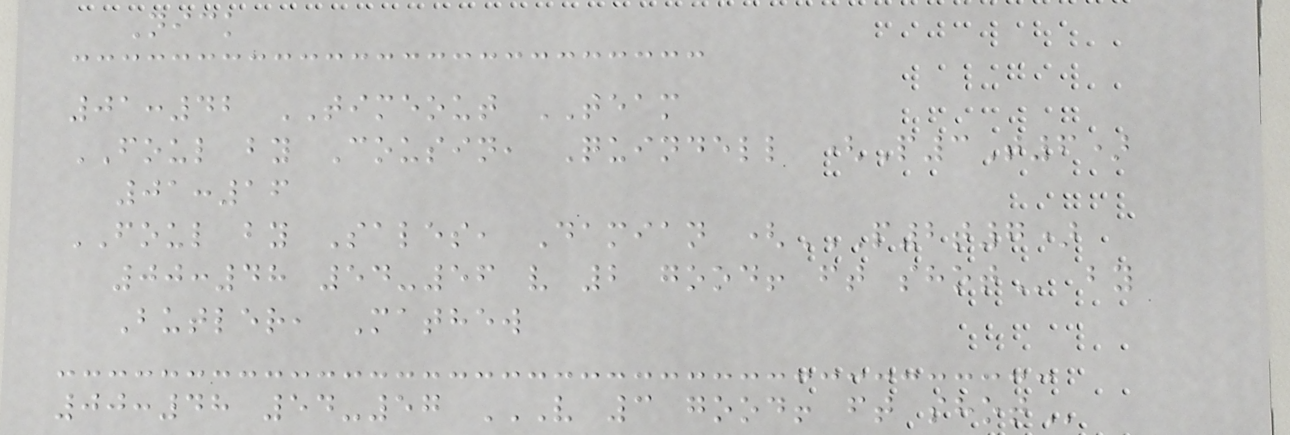Nick
01:42 TIMEOUT TEAM
FOUL by Cousin, Quindell (P3T6)
01:16
FOUL by Sales, Damian (P2T7)
00:48 54-56 V 2 GOOD! FT SHOT by
Butler, Mathew
00:48 54-57 V 3 GOOD! FT SHOT
